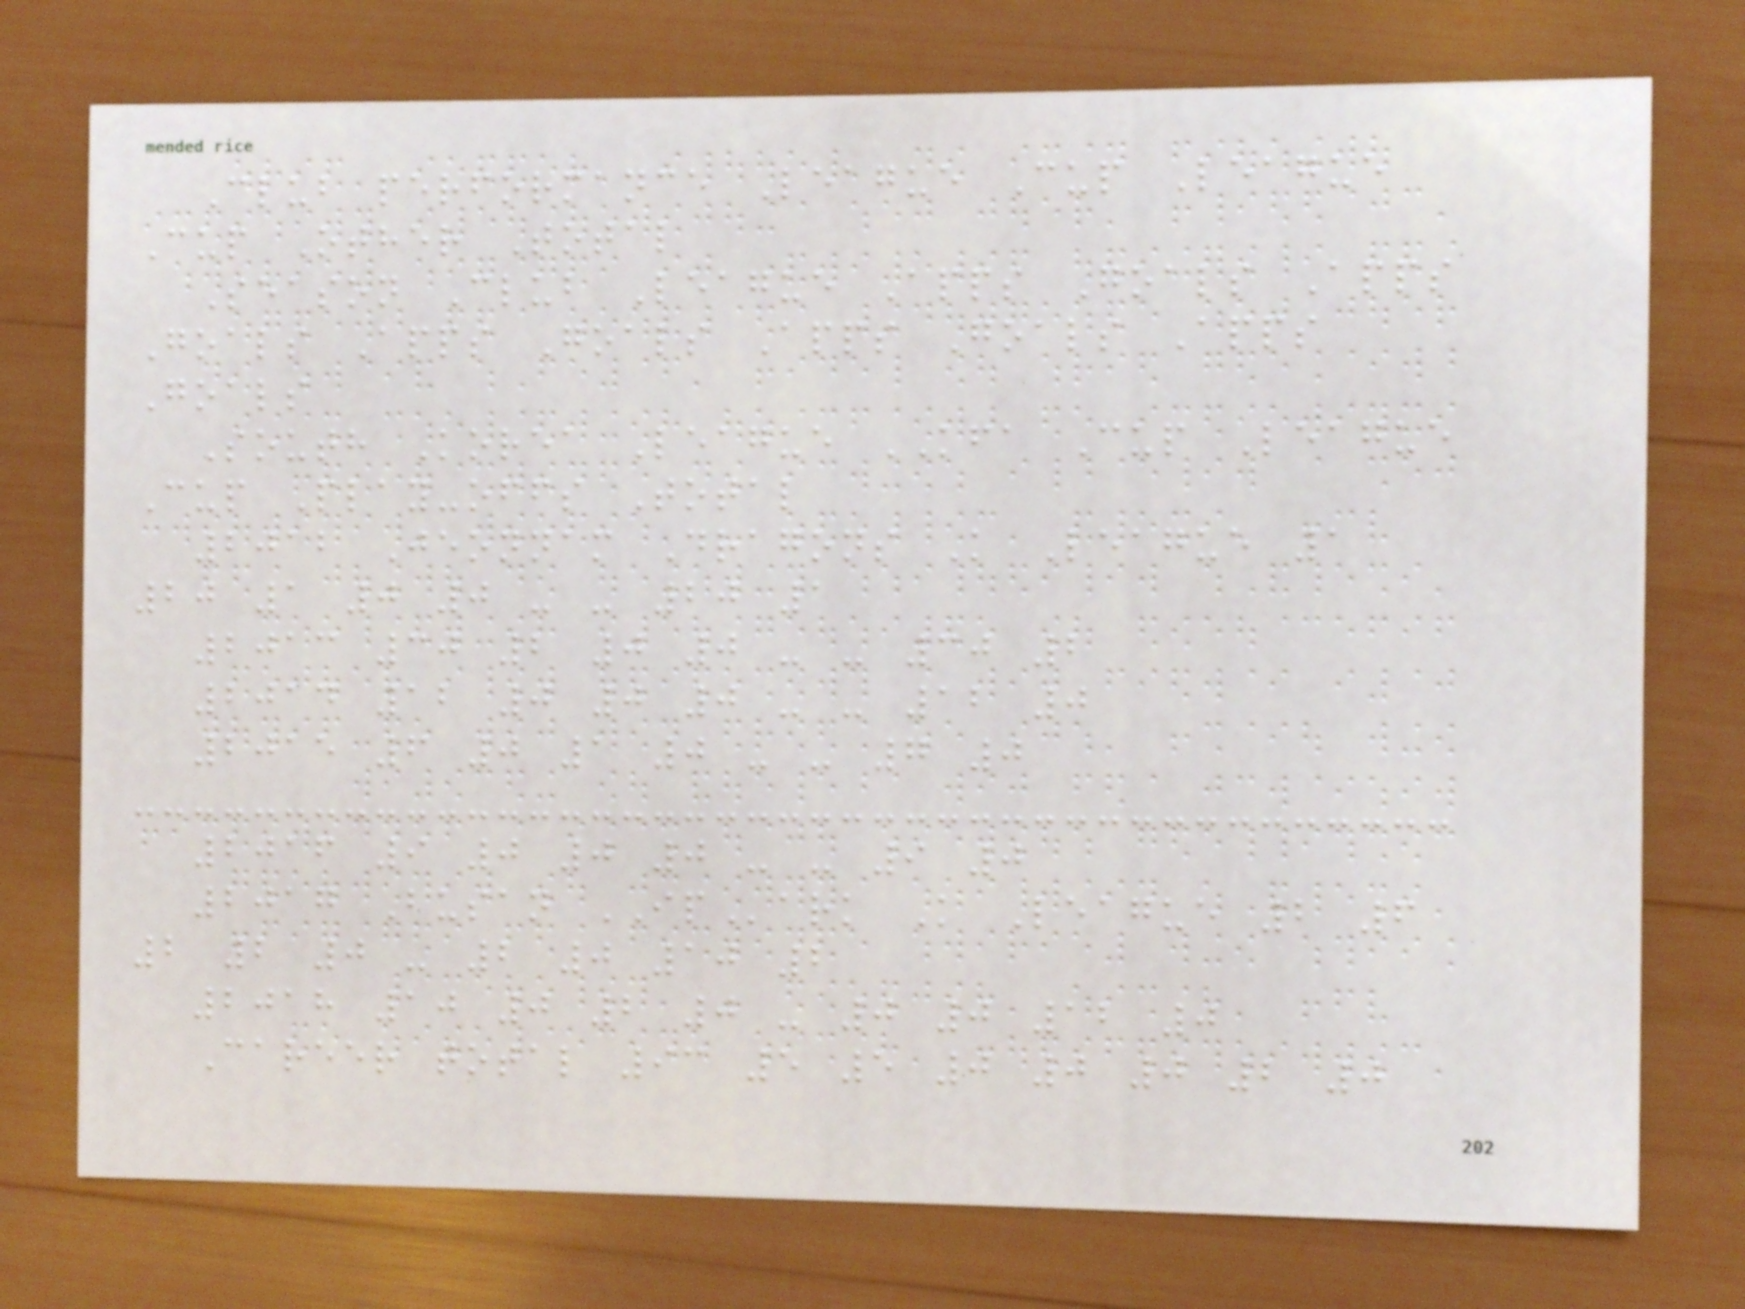Club performance League Cup League
Cup Other Total
Season Club League Apps Goals Apps
Goals Apps Goals Apps Goals Apps
Goals
South Korea League KFA Cup League
Cup Play-offs Total
2012 Jeonnam Dragons K League 1
20 1 0 0 - - 20 1
2013 30 2 0 0 - - 30 2
2014 12 0 0 0 - - 12 0
2015 6 0 1 0 - - 7 0
2016 9 0 0 0 - - 9 0
2017 Busan IPark K League 2 6
2 2 0 - 2 0 10 2
2018 10 0 2 0 - 0 0 12 0
Career total 93 5 5 0 0 0 2 0
